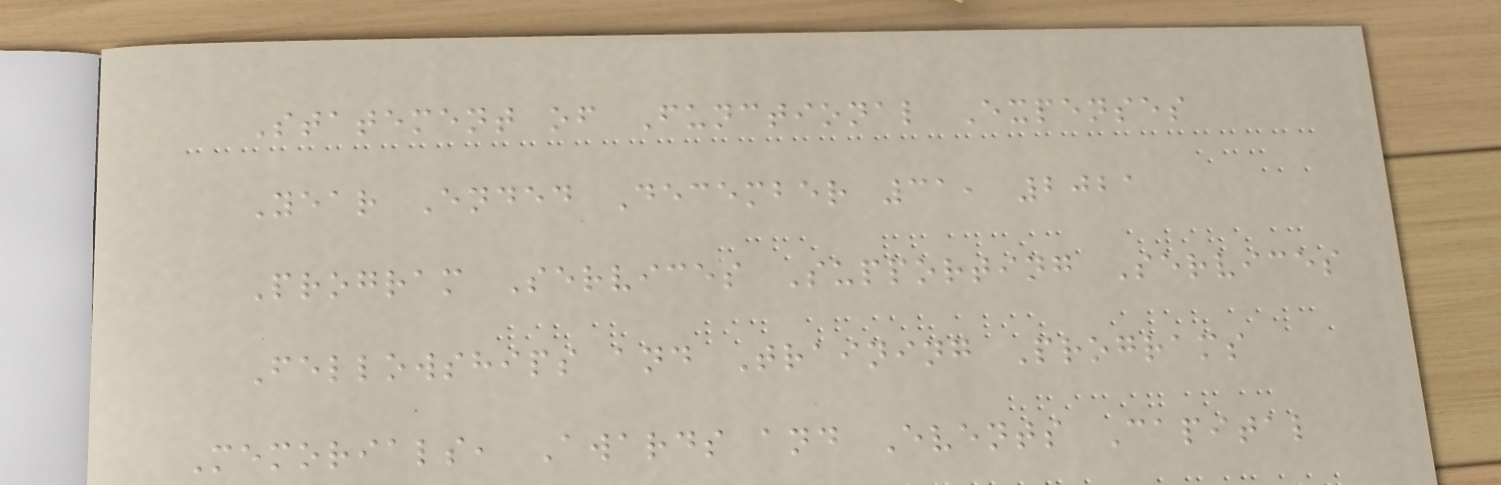Statement of Functional Expenses
Year Ended December 31, 2021
Program Services Supporting Services
Fellowships and Training Programs
Memorials, Awards and Events Capital
